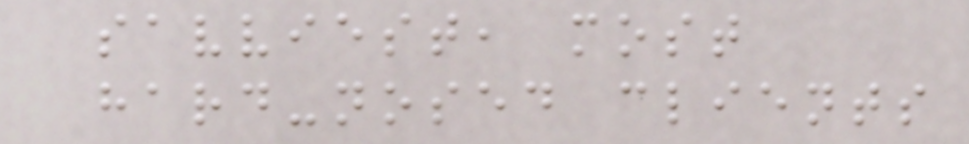savviest, most
hard-nosed clients
